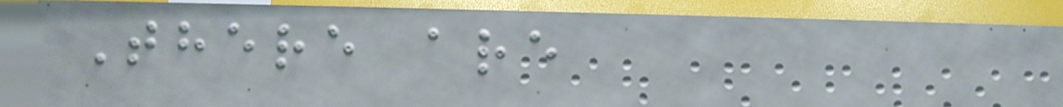There are
